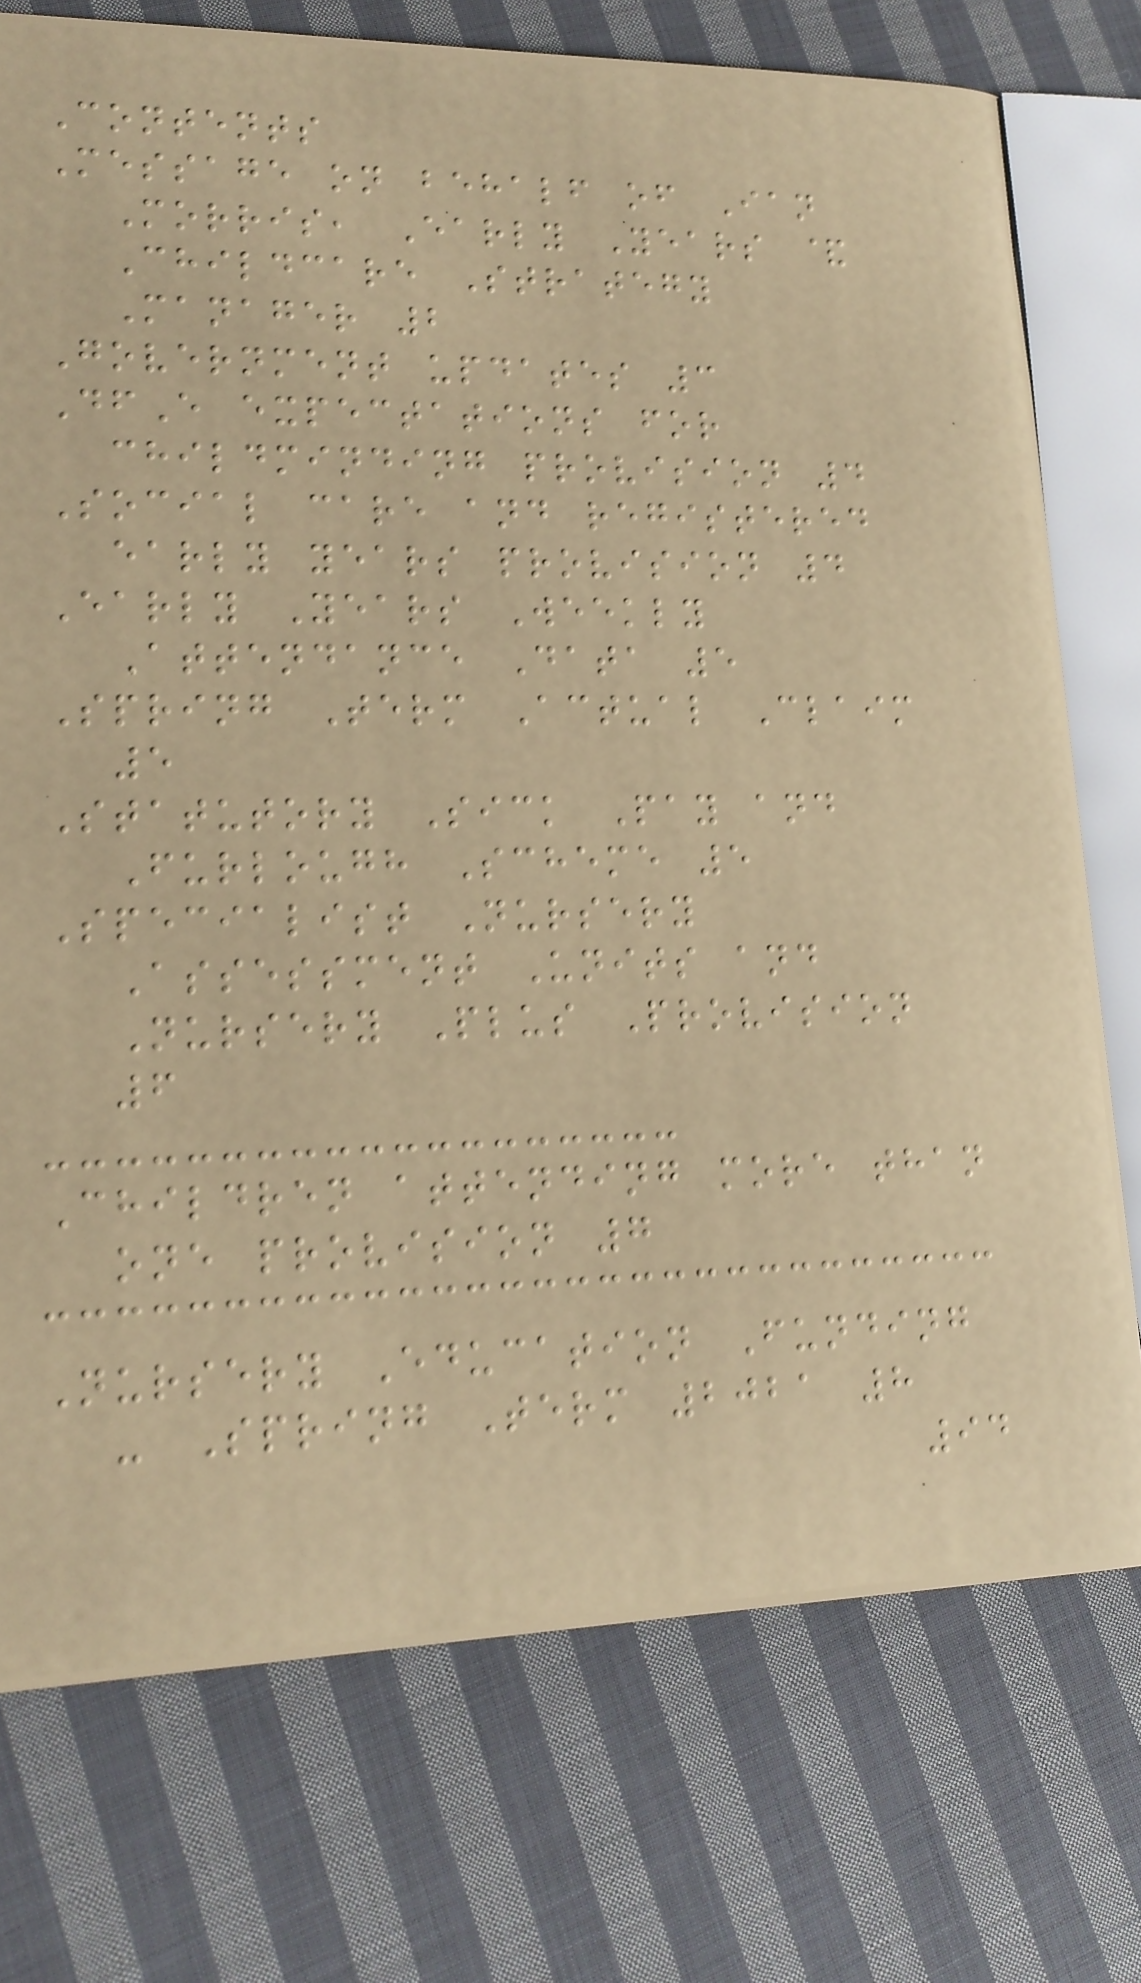Contents
Message on behalf of Ian
Morris, Early Years &
Childcare Strategy
Manager 2
Government updates 3
DfE expectations for
childminding provision 4
Social care and registered
early years provision 4
Early Years Weekly
Attendance Data 5
Spring Term Actual Claim
5
Statutory Sick Pay and
Furlough Scheme 5
Specialist Nursery
Assessment Units and
Nursery Plus Provision
6
Children attending more than
one provision 7
Nursery Education Funding
- Spring Term 2021 8
94
